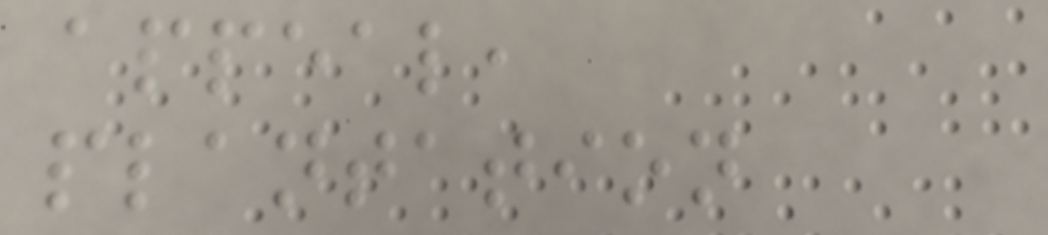appeal,
plantation
